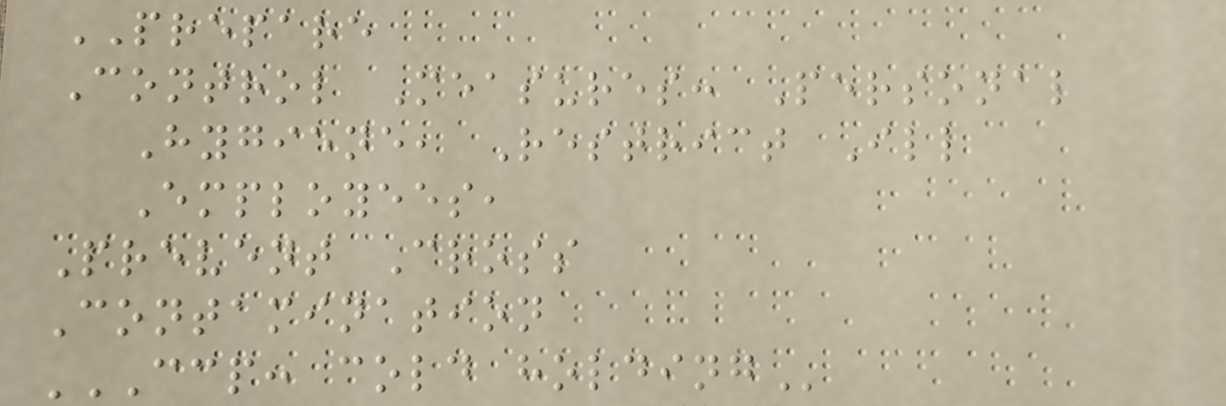PREPARE
Control Measures: Personal
Hygiene, Restrict Ill
Employees,
Prevent Cross
Contamination
CCP: COLD HOLDING
